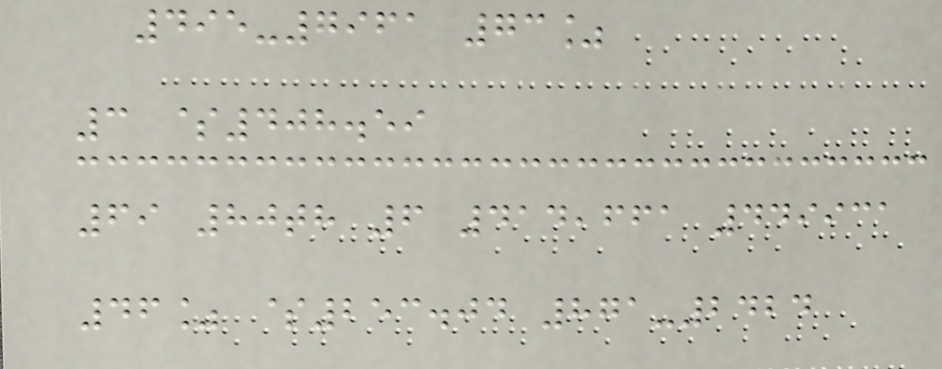495-7961 73%
3 $408.59
69 80th 6 414,661 449931
46% $253.04 871-2424
